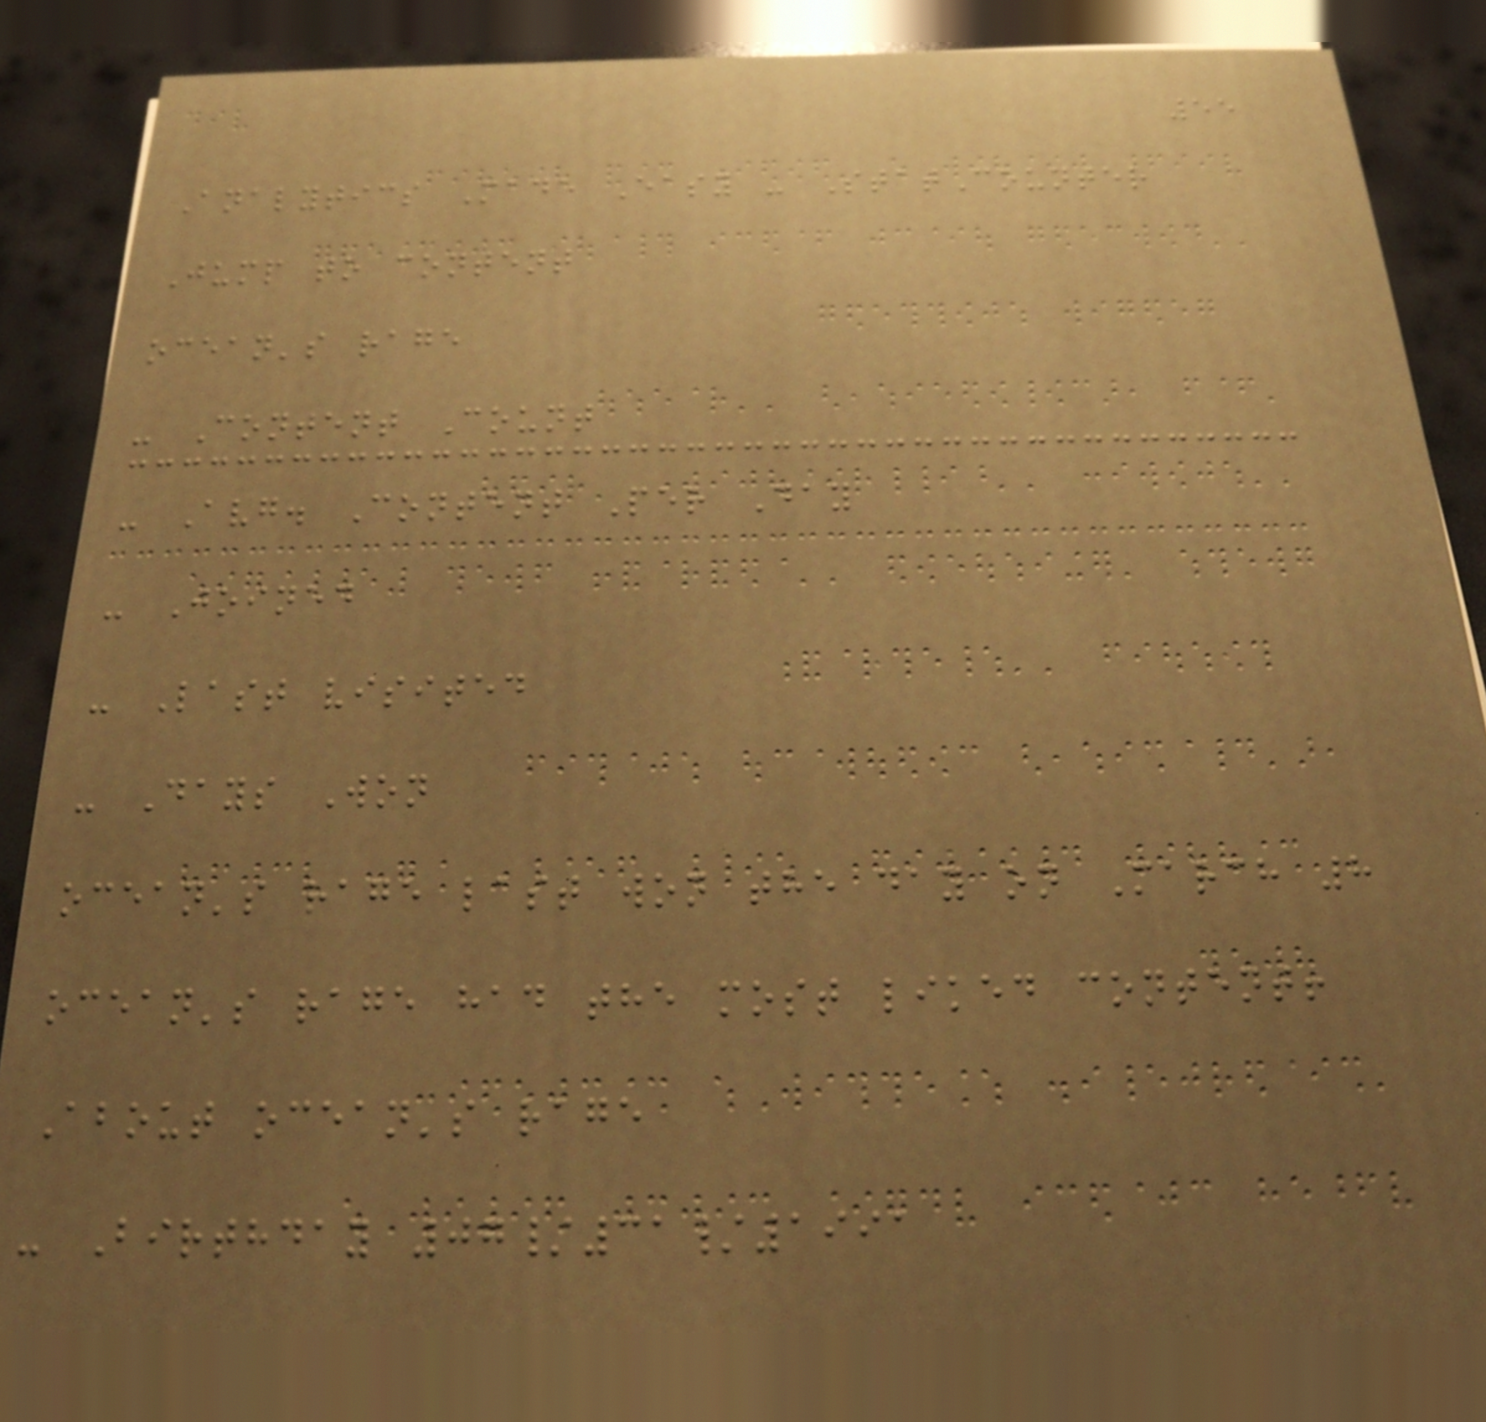55
Analytics Made Easy - StatCounter
Jump to content
ocean's rage
- Content Count
- Avg. Content Per Day
- Joined
- Last visited
- Days Won
ocean's rage last won the day on March 8
ocean's rage had the most liked content!
About ocean's rage
- Birthday 07/31/1991
